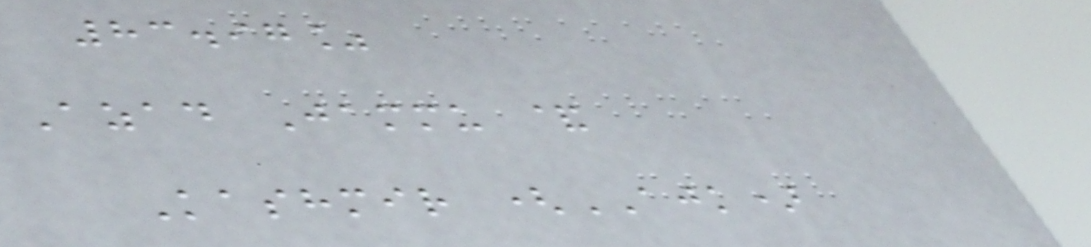83.97%
Azad Jammu &
Kashmir (AJK)
